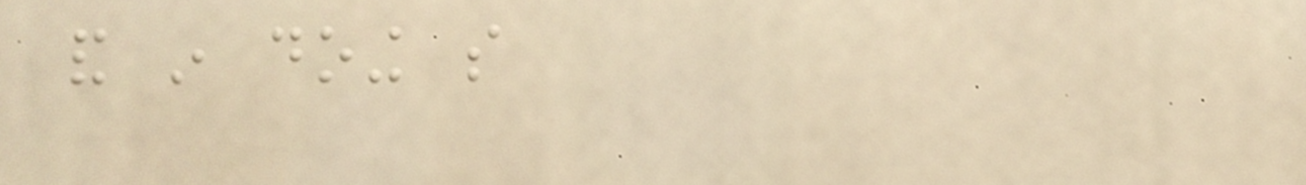and in doing so
